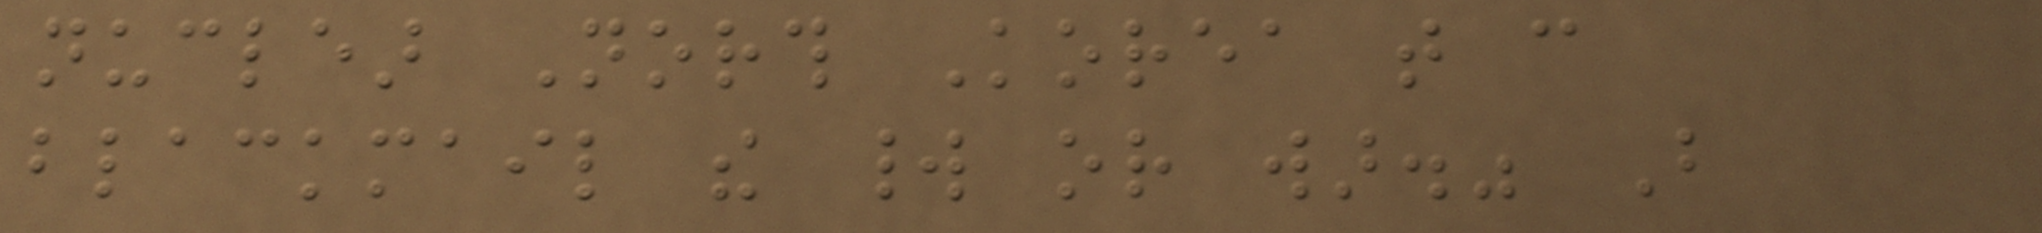nuclear North Korea that can
blackmail the world or war." But
